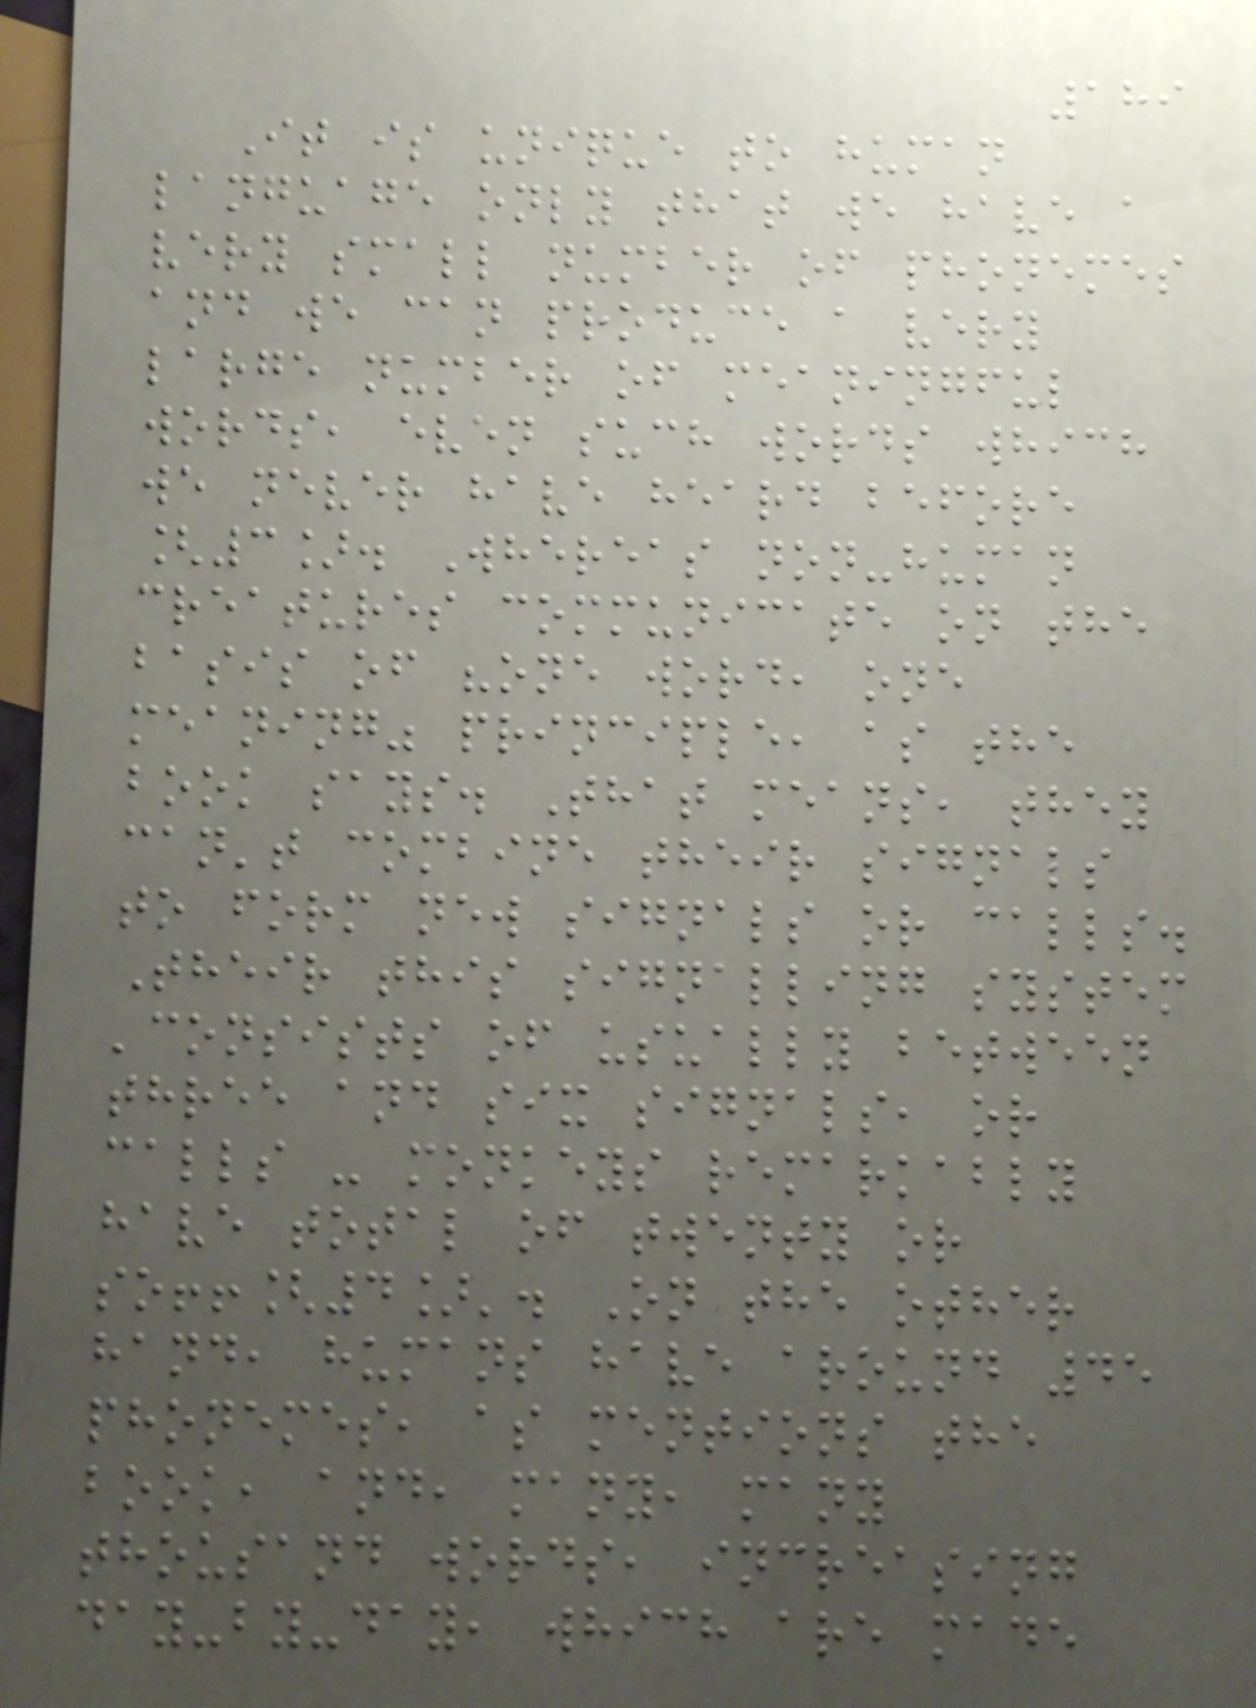189
It is unique to human
language only that we have a
very small number of phonemes
and we can produce a very
large number of meaningful
words, even such words which
we never have heard before
[3]. Whereas non-human
creatures communicate on the
basis of "one word, one
meaning" principle, as the
book says. That means, they
can't combine their signals
to form new signals or calls.
Their this signalling system
'consists of usually between
three and six signals, or
calls - monkeys remarkably
have total of twenty or
so!![4]'. On the other
hand, humans have around 45
phonemes, as mentions the
book, and, many, many
thousand words, increasing
day-by-day, which are made
